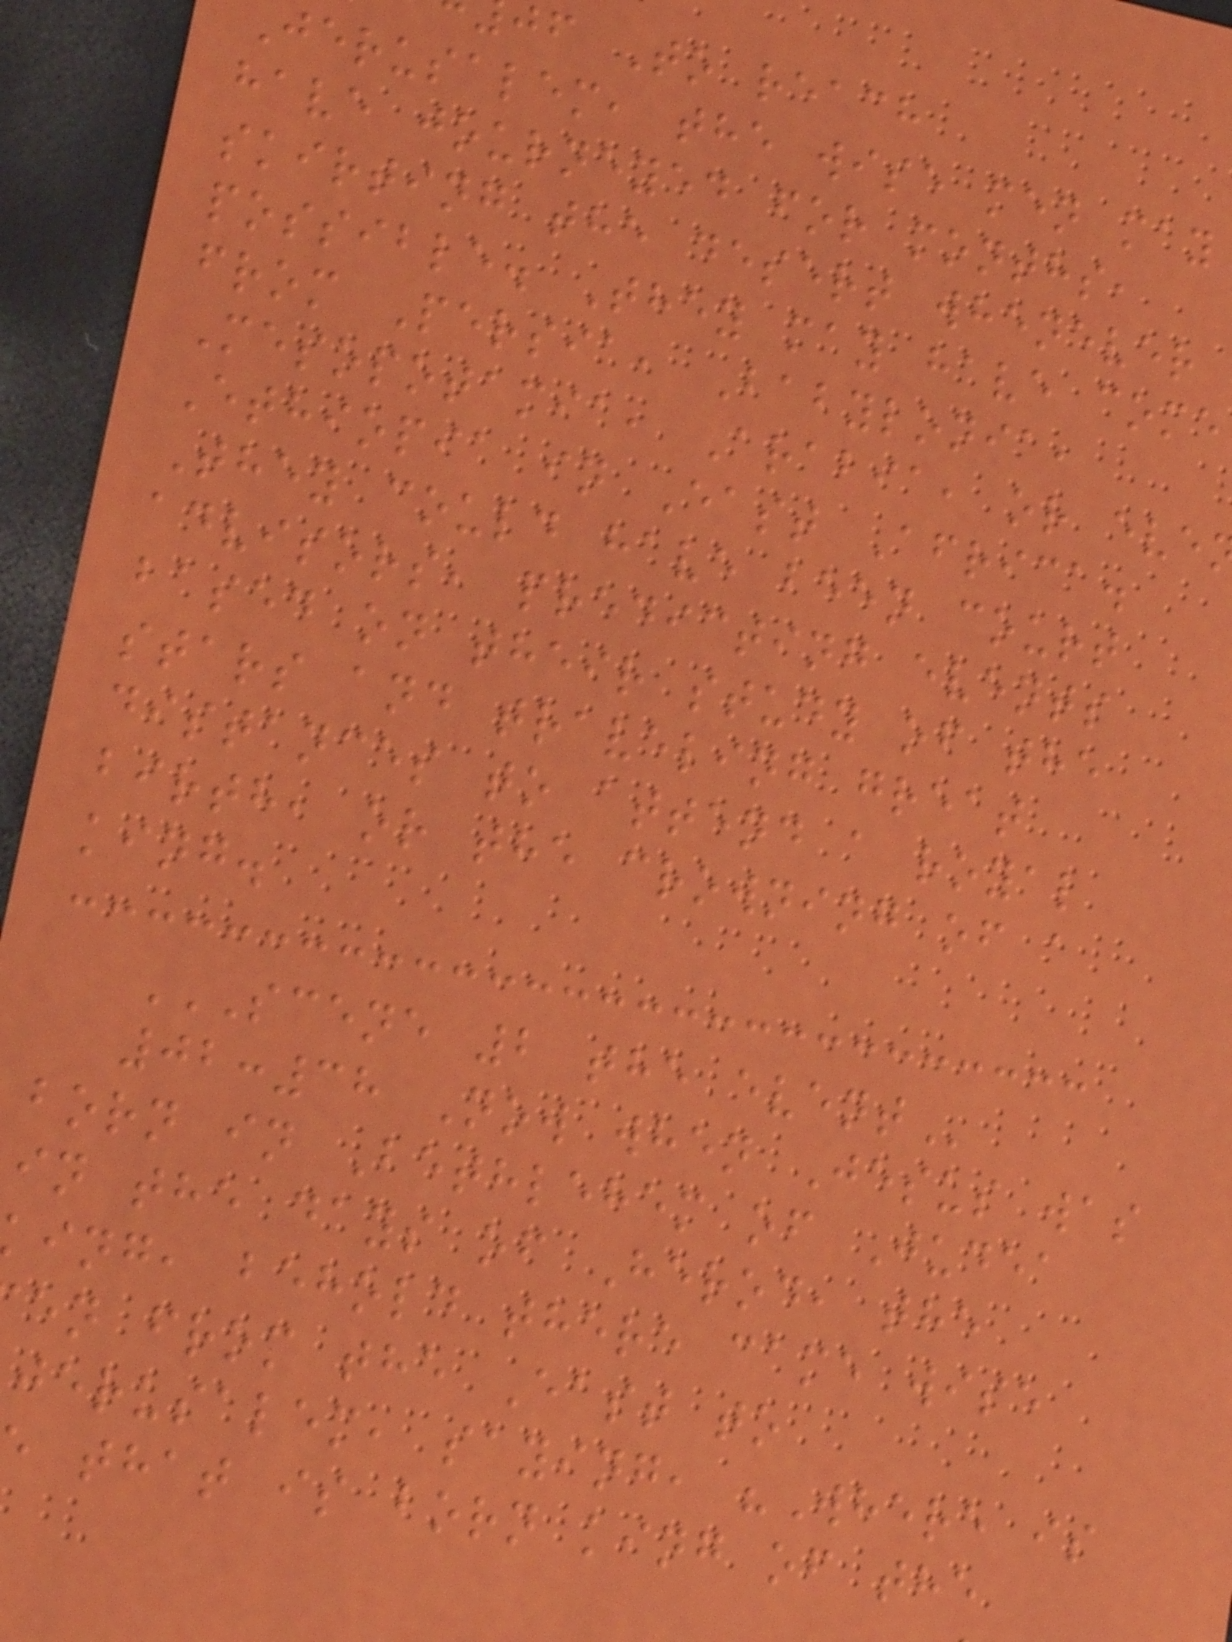jf To reach
jerusalem, the wise men may
have journeyed for months,
skirting the desert whenever
possible. They may have come
from Persia, Babylonia,
Mesopotamia, Arabia, or eve
Ethiopia in East Africa.
They could have been court
advisors, predicting events
based on their study of the
stars and traveling great
distances to attend a royal
birth, or the crowning of a
king.
SCENE 2 THE EVENT
02:38 Now when Jesus was
born in Bethlehem of Judea
in the days of Herod, the
ing, behold there came wise
en from the East to
jerusalem, saying, "Where is
that is born king of the
